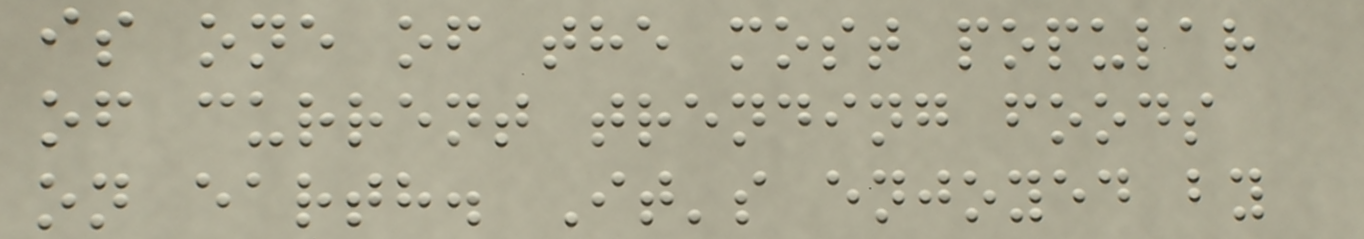is one of the most popular
of current trending foods
on earth. It's enjoyed by
